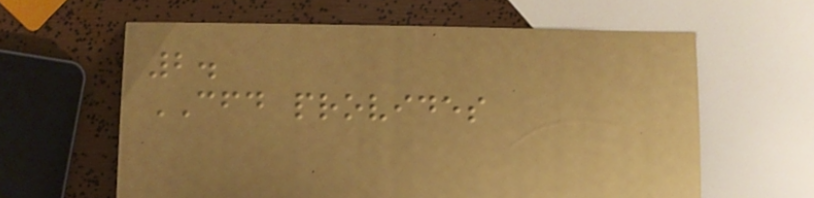2.
CFD provides
